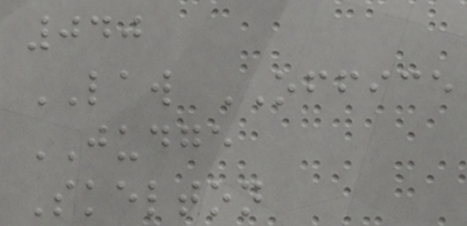040
LAW OFFICE
JUDGE
Skelton
